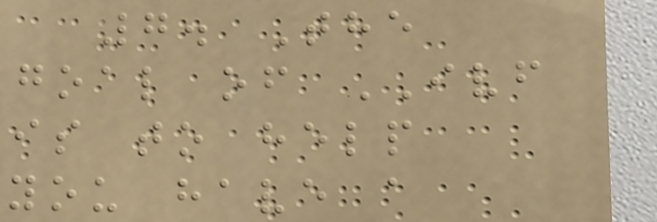7. The
goal of IVF
is to help
you have a
